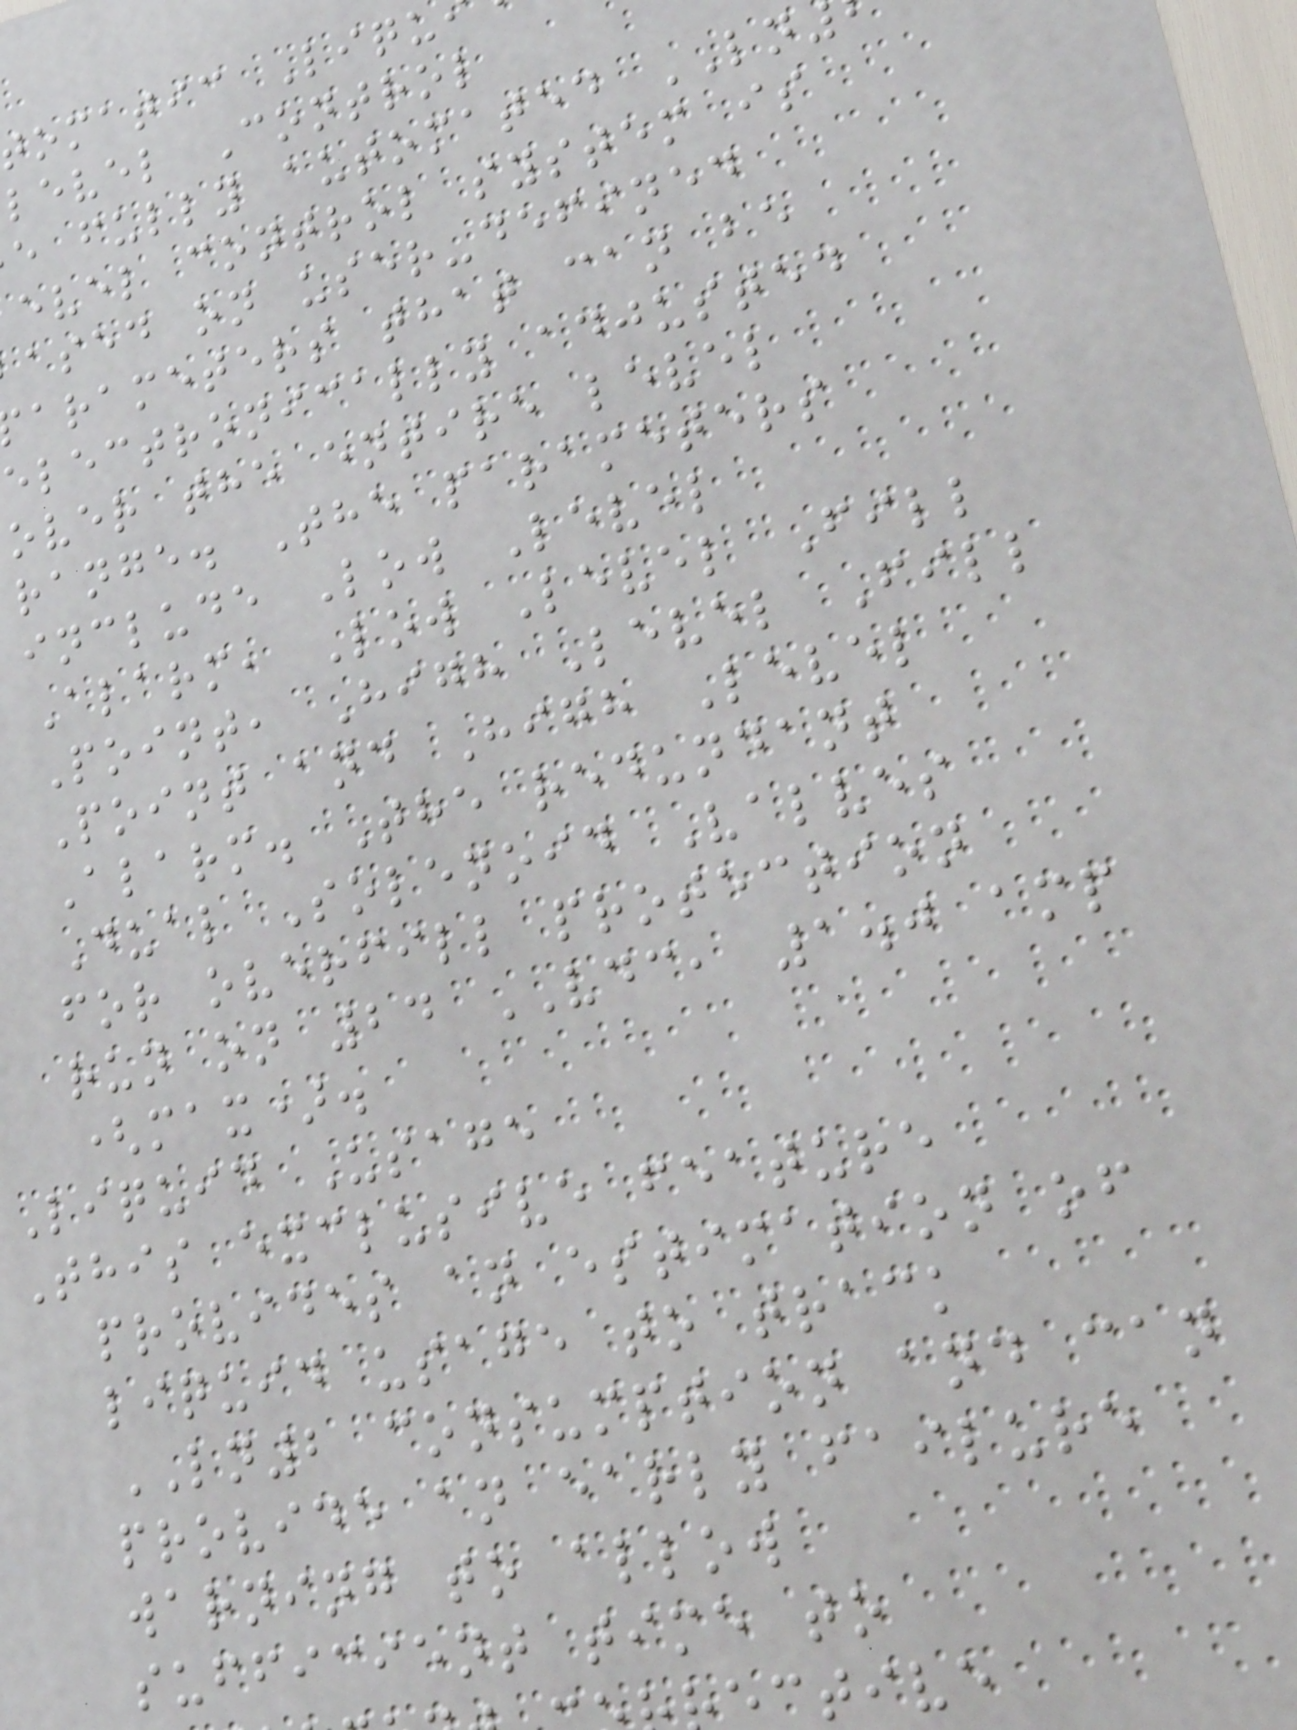tomatic Liqu
level Control
e fully automated LN
evel control system is
ased on user-defined
arameters that can be
electronically adjusted
over the entire level
range. The parameters
include Low Level
Alarm, Low Level Fill
Point, High Level Fill
Point and High Level
Alarm. The redundant
Dual Solenoid Valves
for overfill protection
run on 24 VDC, 1.0 amp
(max).
Liquid Usage
This exclusive feature
provides an estimation of
liquid usage to track
LN2 consumption and can
provide an early failure
warning to allow
sufficient time to
ective
